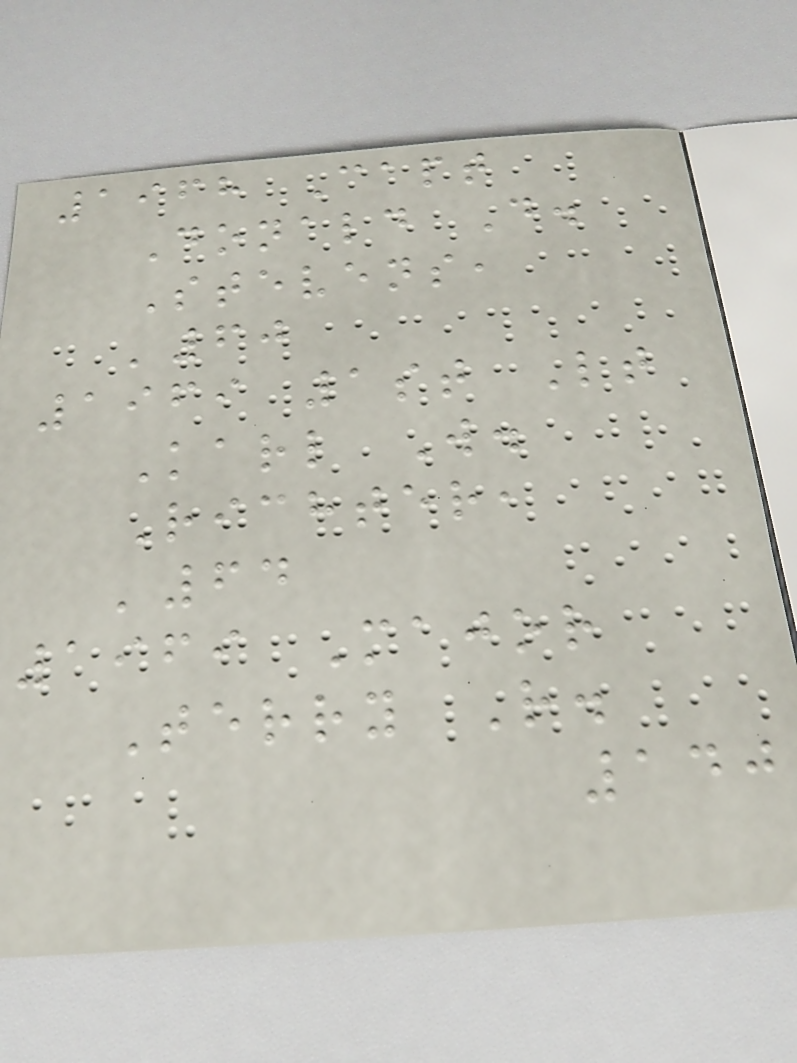1968 Capt
Donald D.
Stevens,
'60
1969 1st Lt
Karl W.
Richter,
'64
1969 Major
Terry R.
140
